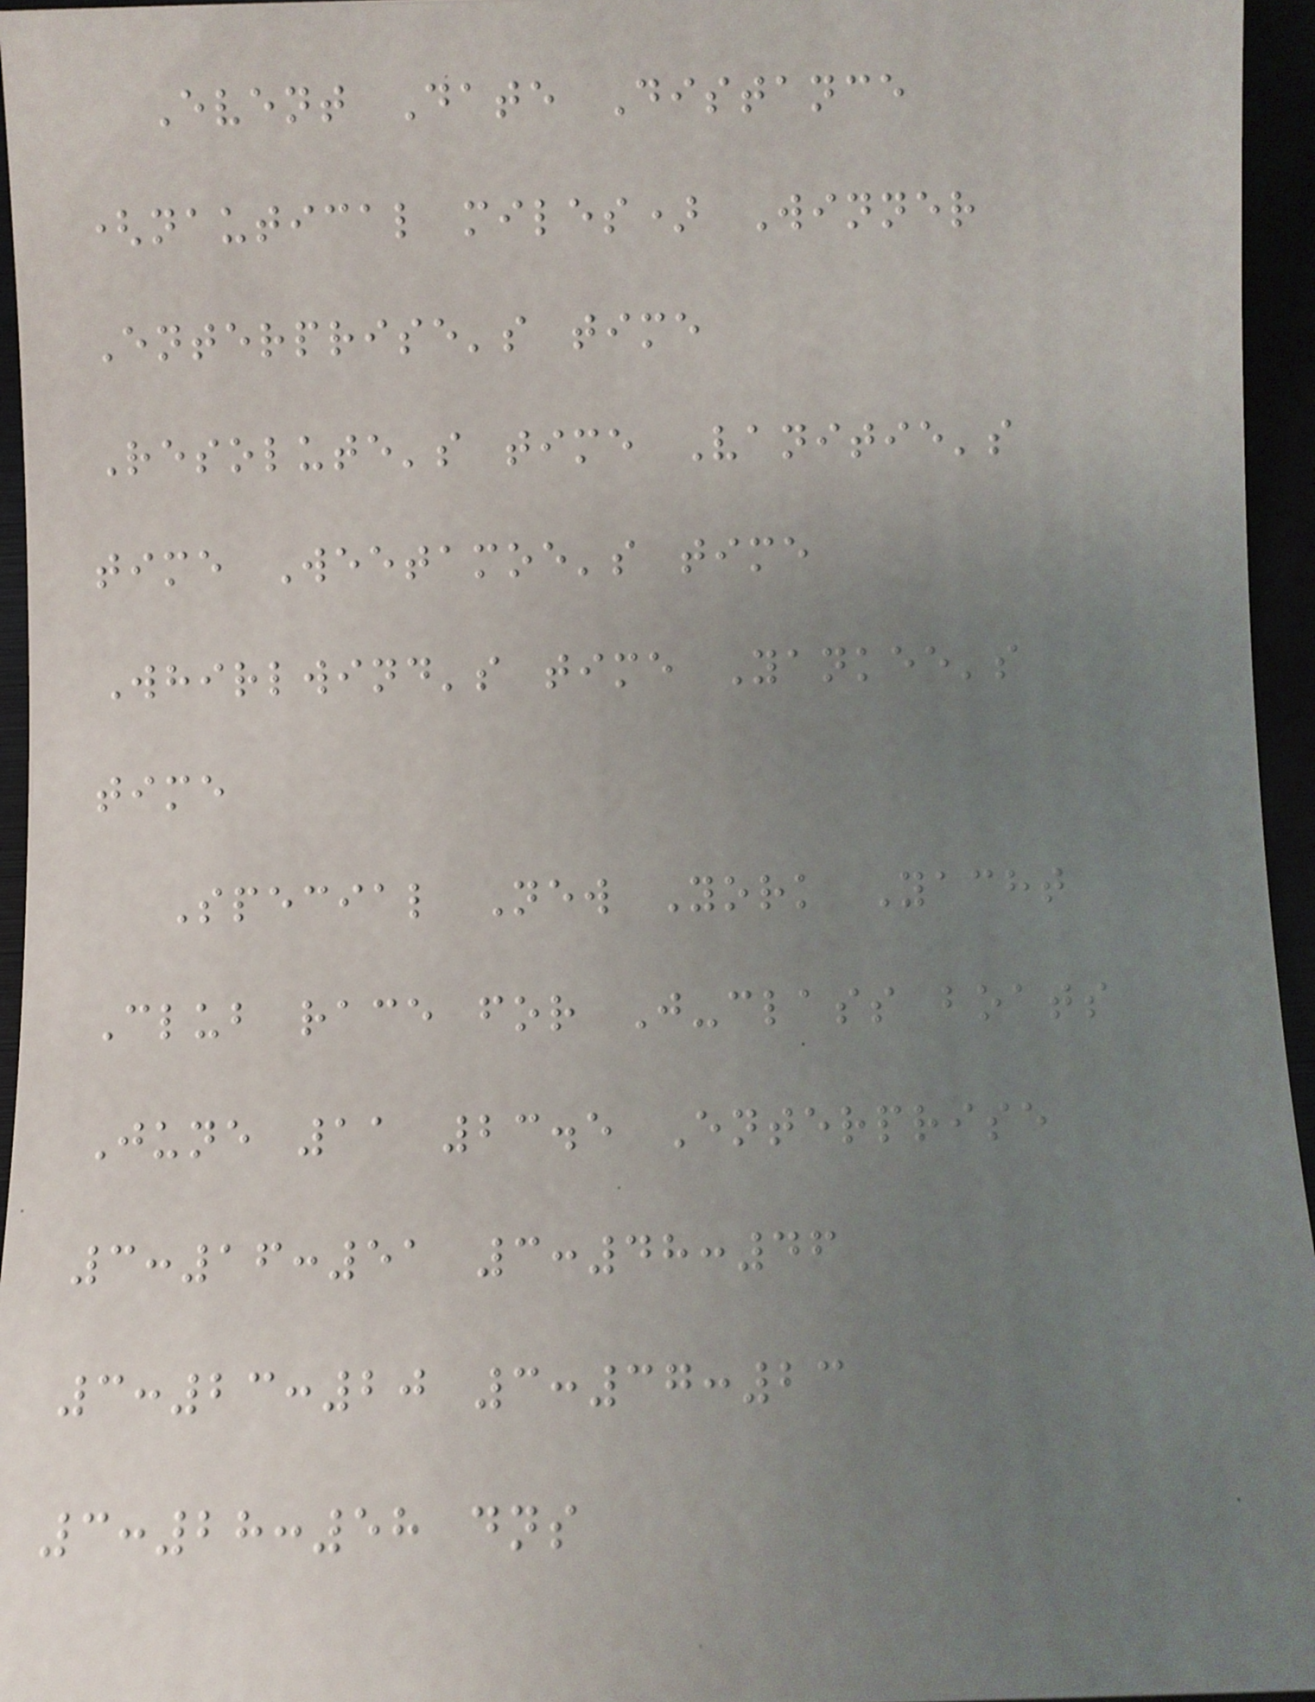Event Date Distance
(nautical miles) Winner
Enterprise's time
Resolute's time Vanitie's
time Weetamoe's time
Whirlwind's time Yankee's
time
Special New York Yacht
Club race for J-class boats
June 11 23.5 Enterprise
3:16:51 3:48:46
3:23:20 3:37:23
3:28:58 dns
